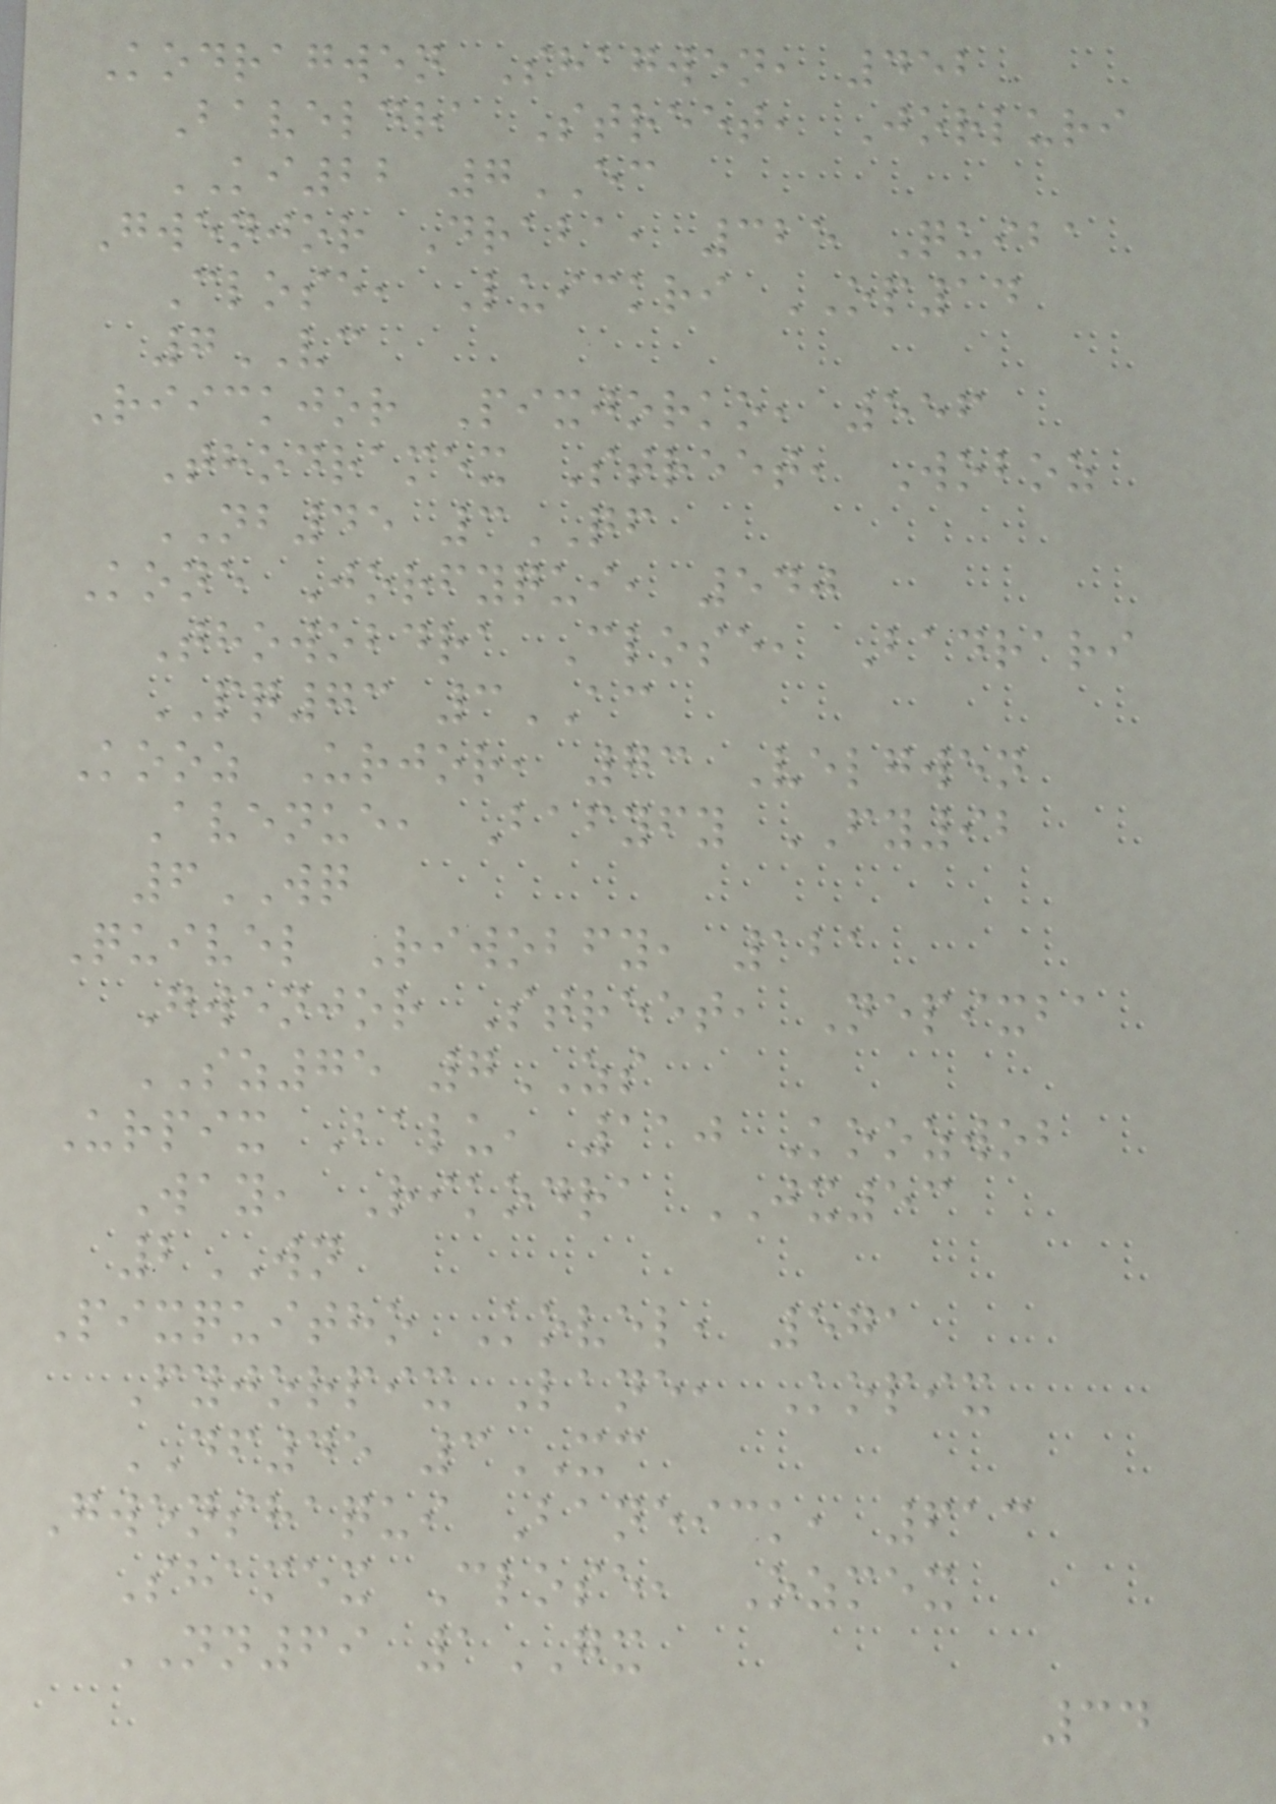Kodragwen Shagwen, 452
Baveldra Street, Jorluri
KI22 7EC
Gwenjor Draba, 325 Quiba
Close, Luickri OP14
7VC
Riickjor Pixjorko, 556
Thodramex Street, Woboz
NB45 3QF
Kone Jorfyqui, 540
Thowobdra Close, Badrari
PQ73 3AC
Kooz Urjor, 73 Velgwen
Avenue, Bafyfy FY92
6WQ
Quivel Riwobfy, 121
Gwenjor Street, Nepixba
SZ75 7ZS
Urpix Balu, 110 Koozwob
Way, Rikodra JX53
2WN
Pixquitho Kovel, 571
Fyjorpix Lane, Kopix
DF45 3XC
Gwenshaqui Baneick, 613
Shamex Close, Ozmex
NN69 1GX
34
